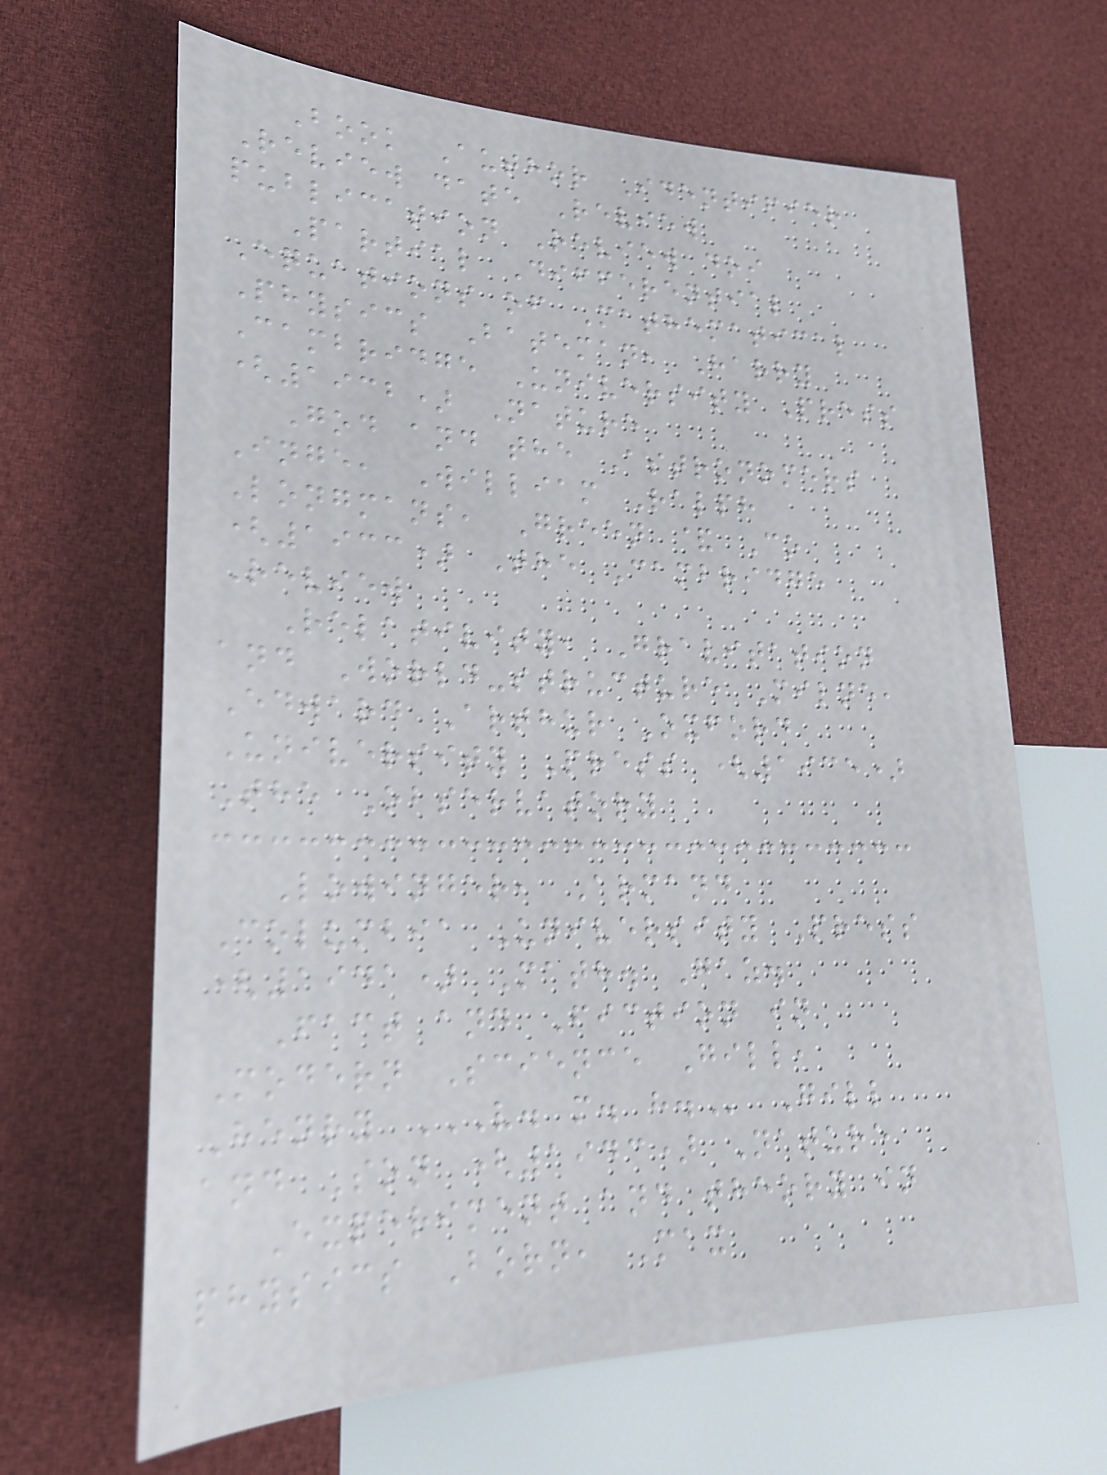Book Author Identifier
Review date Review
publication Review doi
Partial Differential
Equations of Mathematical
Physics Bateman, Harry
Cambridge University Press
(1932) Nature
God and the Astronomers
Inge, William Ralph
Longmans, Green & Co
(1933) The Cambridge
Review
Relativity, Gravitation
and World-structure Milne,
Edward Arthur Oxford
University Press (1935)
The Observatory
Lowinger, Armand
Columbia University Press
(1941) Math. Gaz.
Fact and Fiction in
Modern Science Gill,
Henry V. M. H. Gill
and Son (1943) Nature
Experiment and theory in
physics Born, Max
